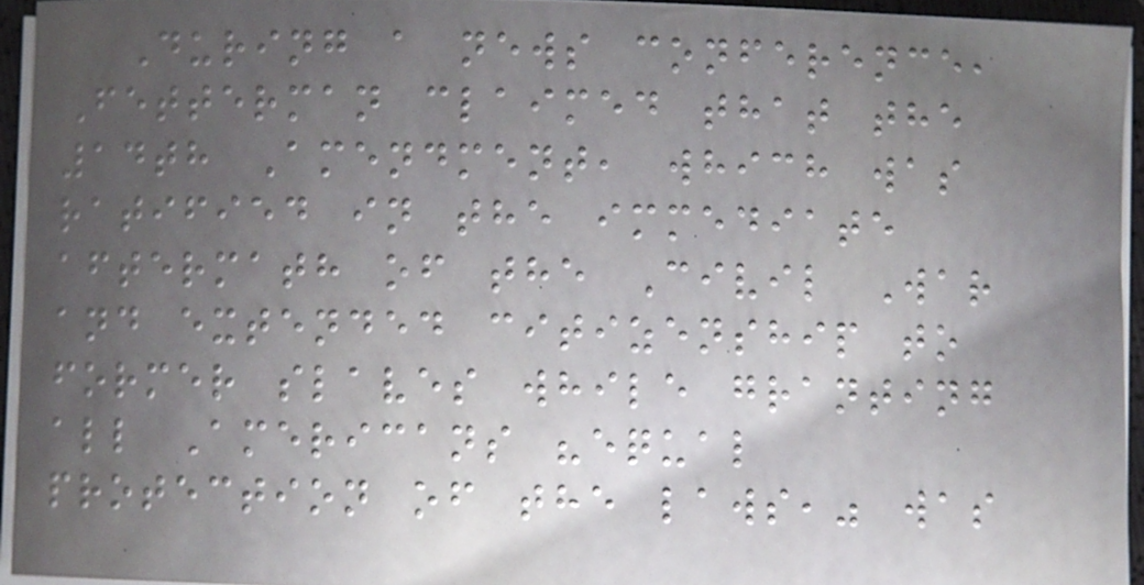During a news conference,
Fetterman claimed that the
14th Amendment, which was
ratified in the immediate
aftermath of the Civil War
and extended citizenship to
former slaves while granting
all Americans "equal
protection of the laws," was
